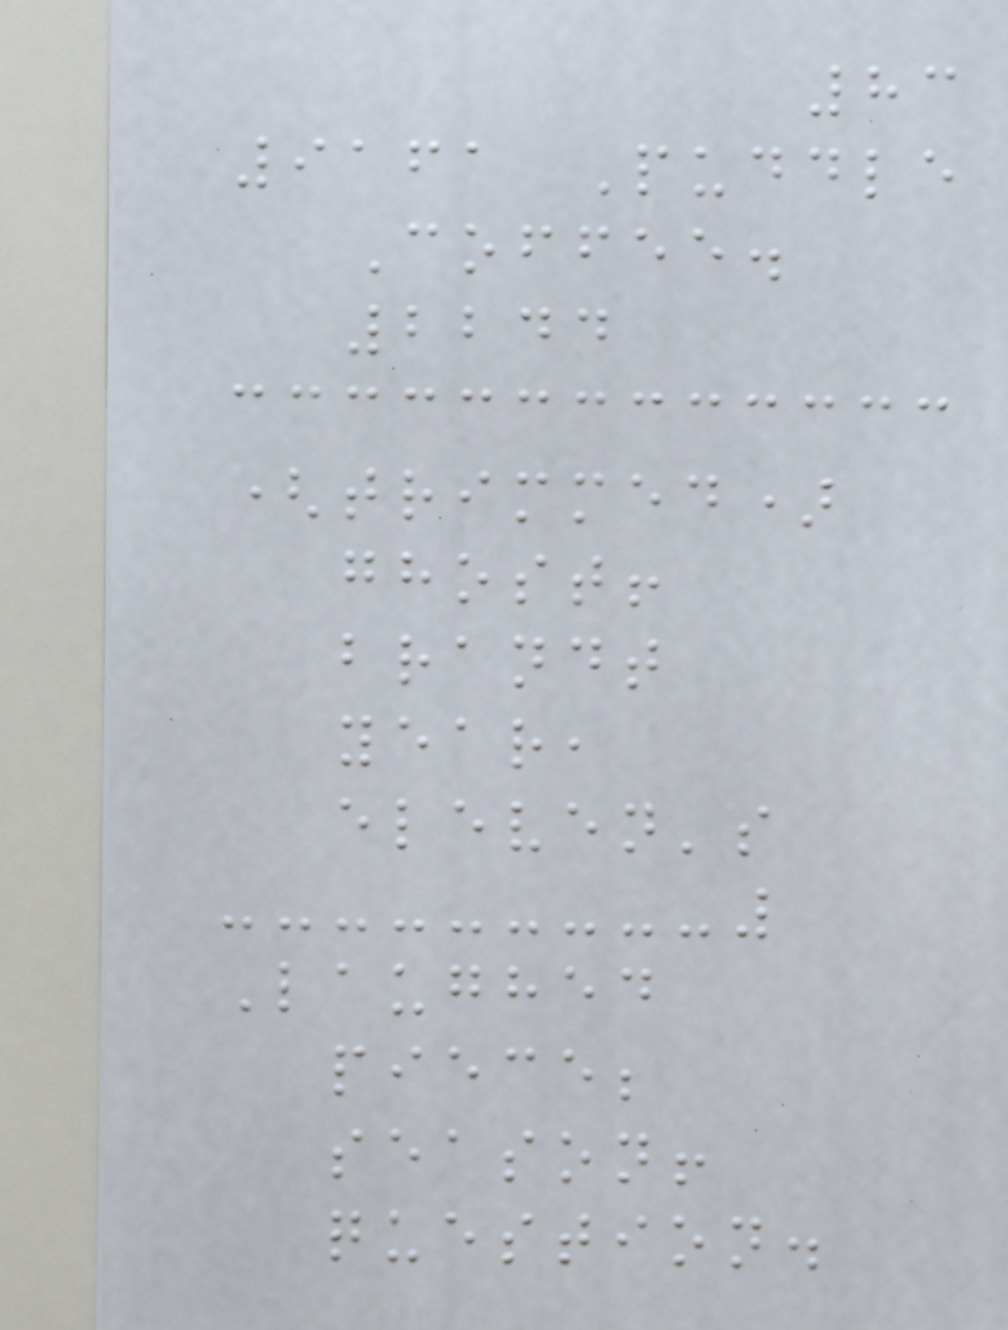83
9161 Puddle
Coffee.
2244
(trimmed)
ghost!
brandt
year,
eleven's
Laughed
piece;
season!
question.
